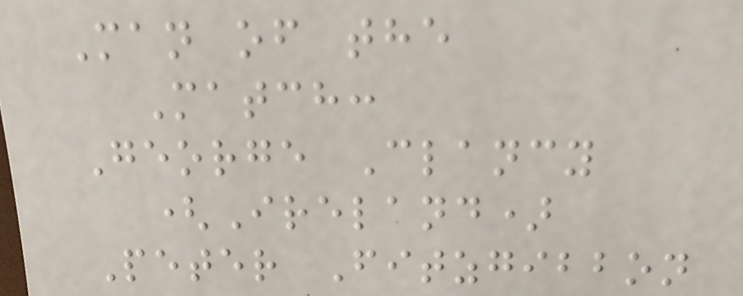Man of the
Match:
George Clancy
(Ireland)
Peter Fitzgibbon
